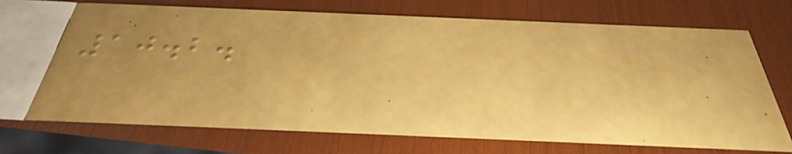10.2.
